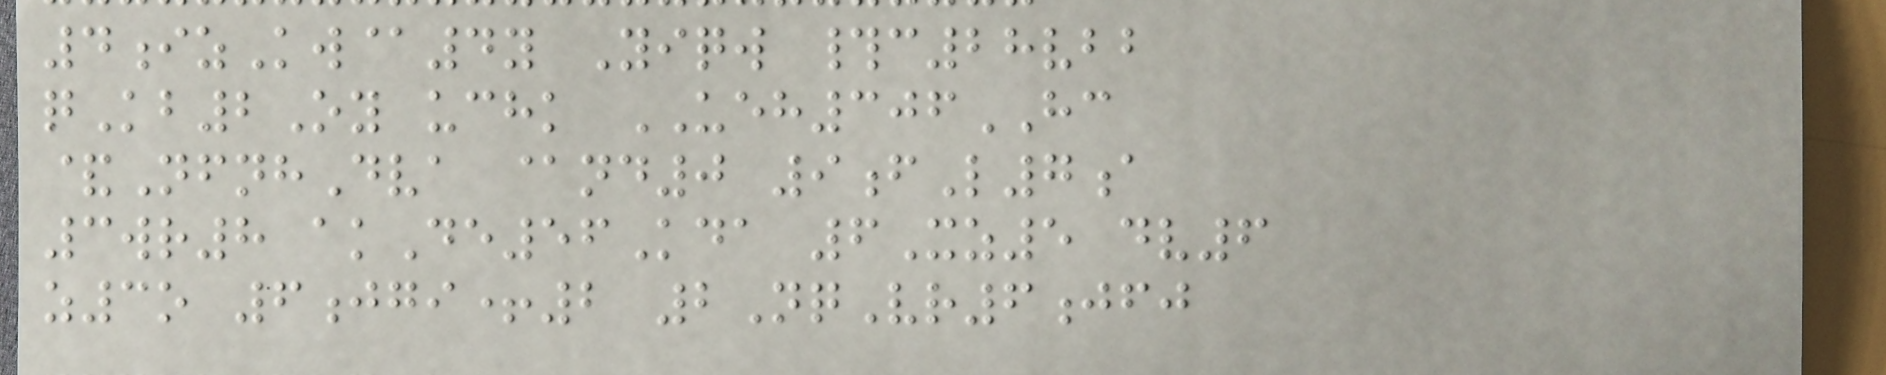4izKw@4y Yiqw #c28vbb
qKb2Oy uchk UEH306HC
&NfnhDva @nd0 9fL7a
3wr8 akDe56Kda 6Xz5 dv6
z3o 6jgi+2 2NqVr6jfj
